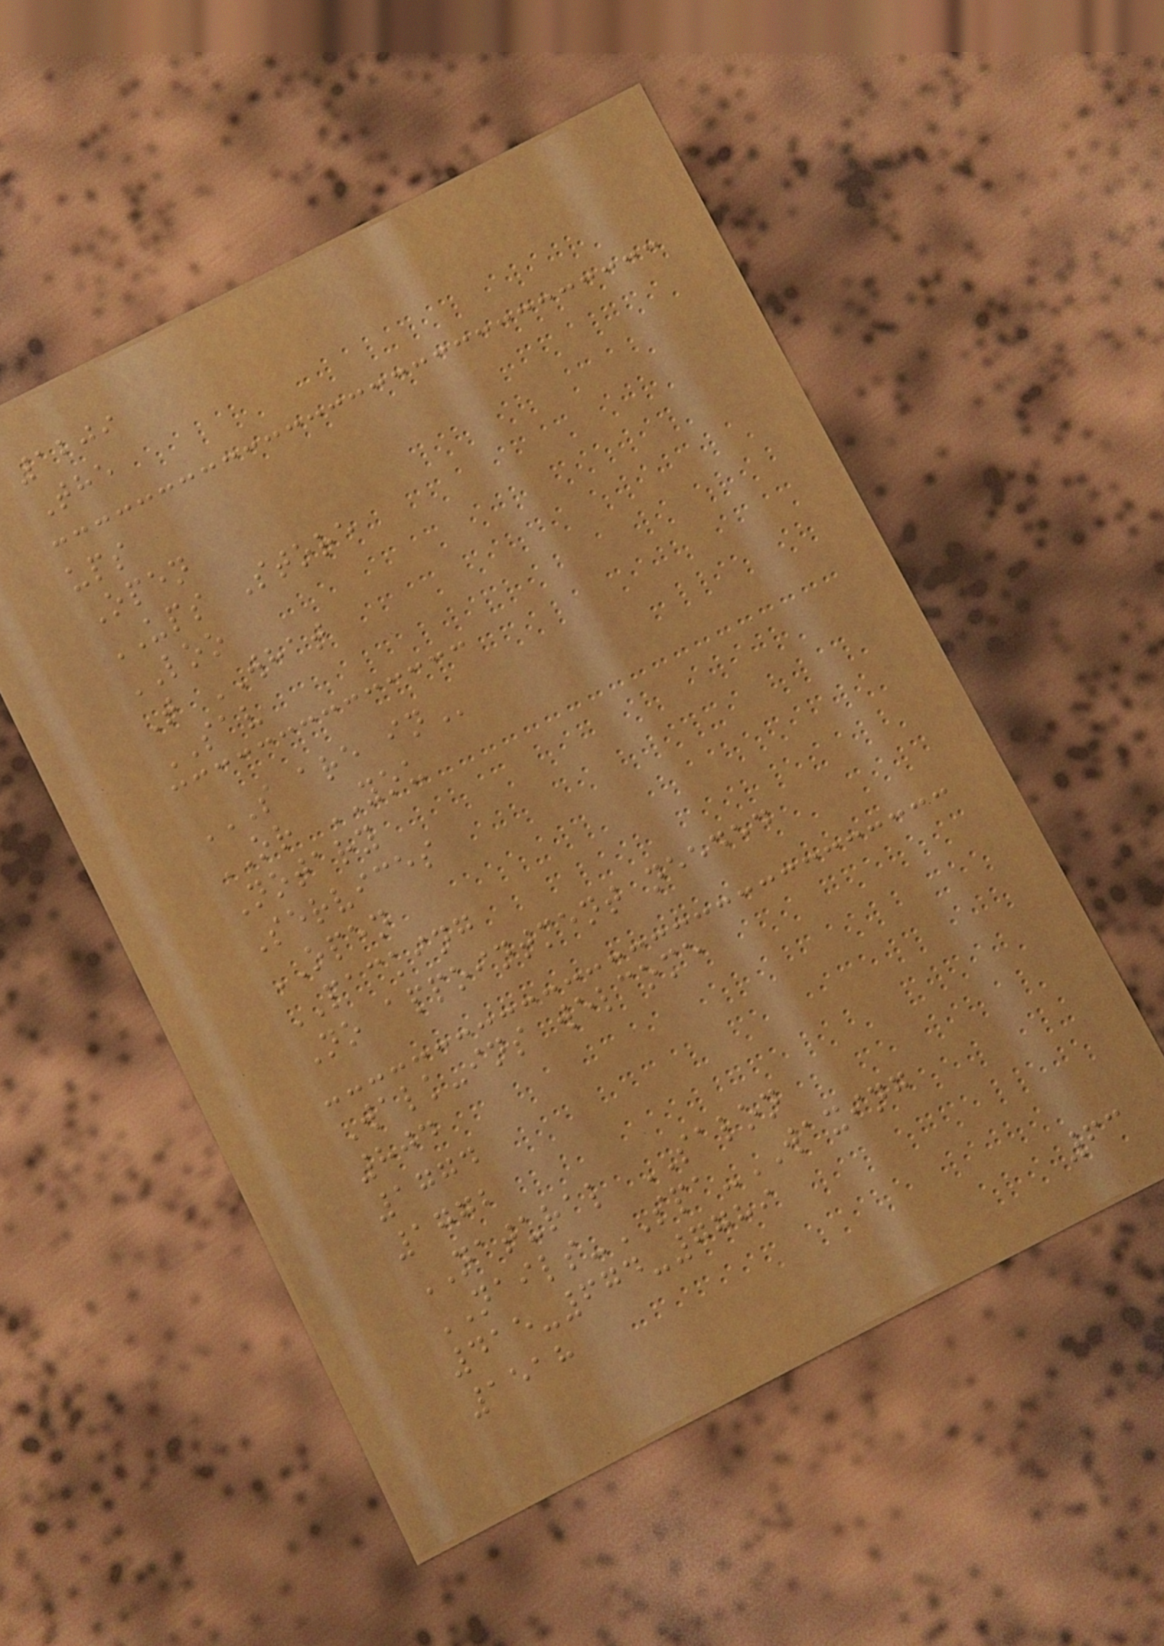1209
The
ups
Open
UPS Store
LOO
T WHAT
SAV
S ARE IN
OR YOU
Notary
Services
OPEN
PACKING
No appointment needed
Walk-ins welcome
804
1774
1772
NATURAL SALON
NAILS-SPA-WAXING
415-674-7789
1518
63
